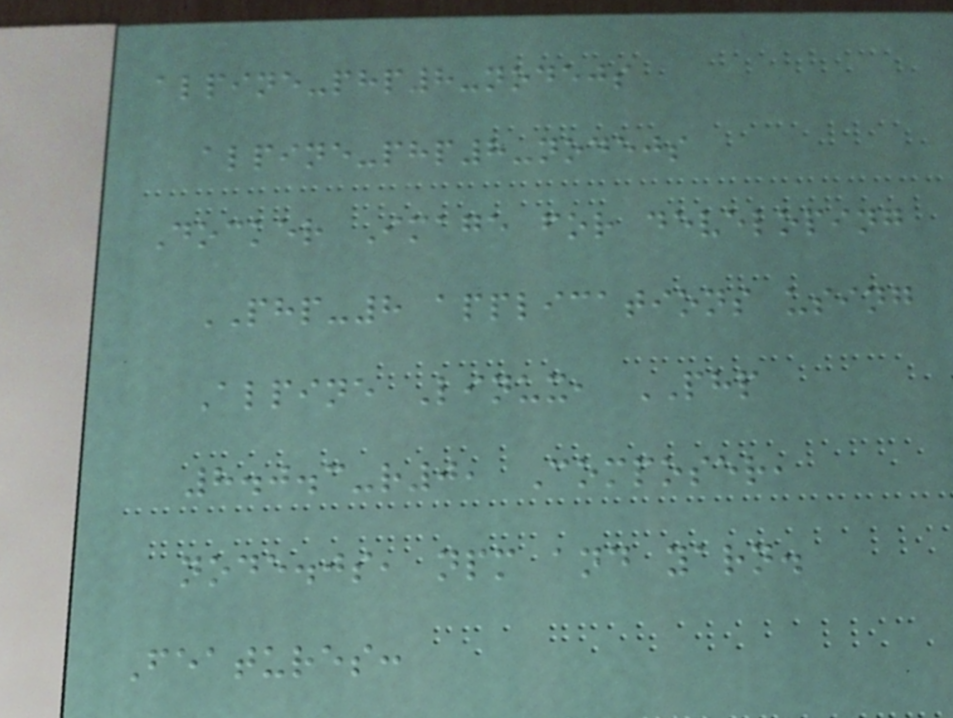alpine-php8-nodejs
alpine-php8-nodejs
Docker Image for developing
PHP-8 applications using
Alpine Linux, PHP
8.0.3-r0, Composer,
node.js, npm and yarn.
Features:
